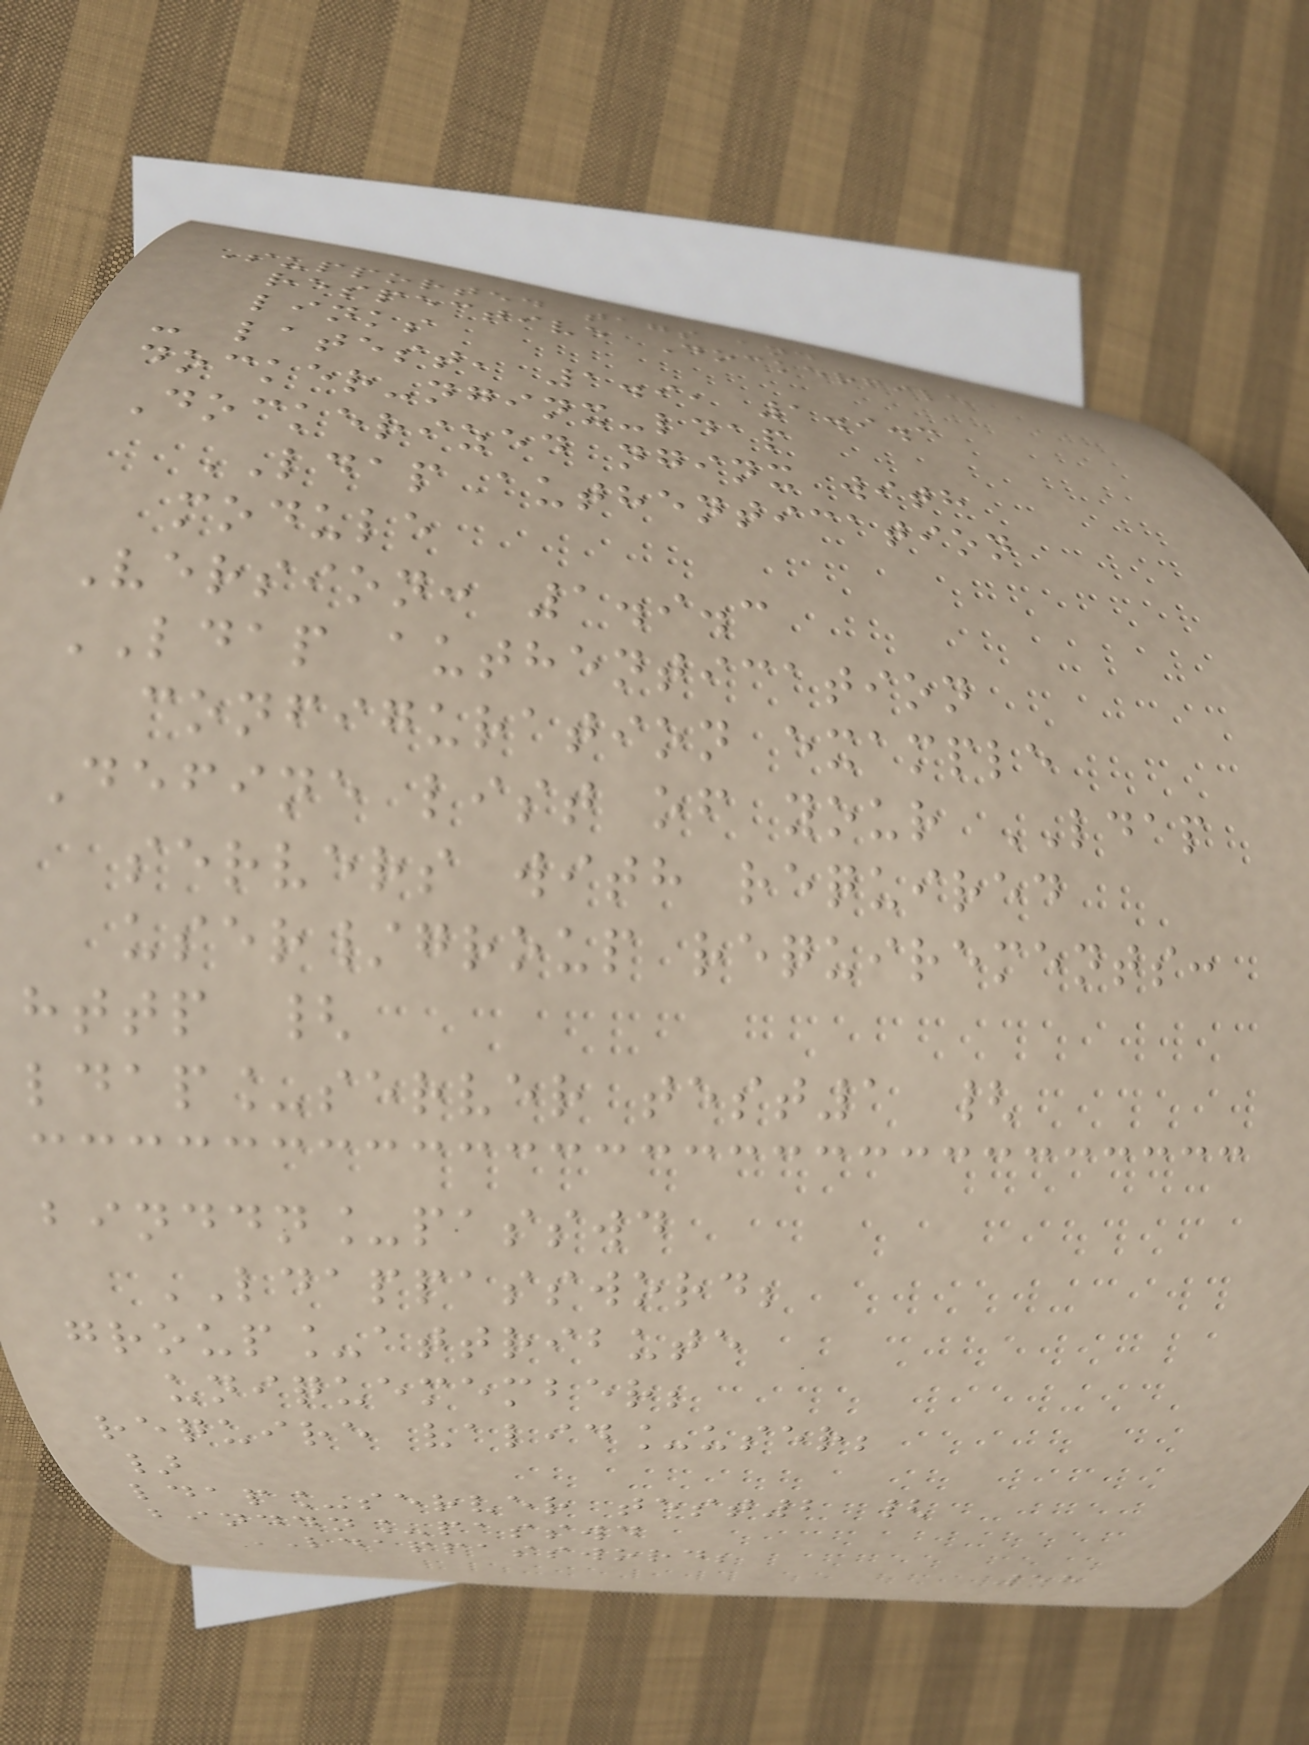Supported tags and
respective Dockerfile
links
- latest, 1.9, 1.9.3
docker-nginx-ldap
Dockerized nginx with
LDAP authentication
module
Version: 1.9.3
LDAP authentication
configuration example
Define list of your LDAP
servers with required
user/group requirements:
http {
ldap_server test1 {
binddn_passwd
LDAPPASSWORD;
group_attribute
uniquemember;
require valid_user;
}
ldap_server test2 {
binddn_passwd
LDAPPASSWORD;
58
